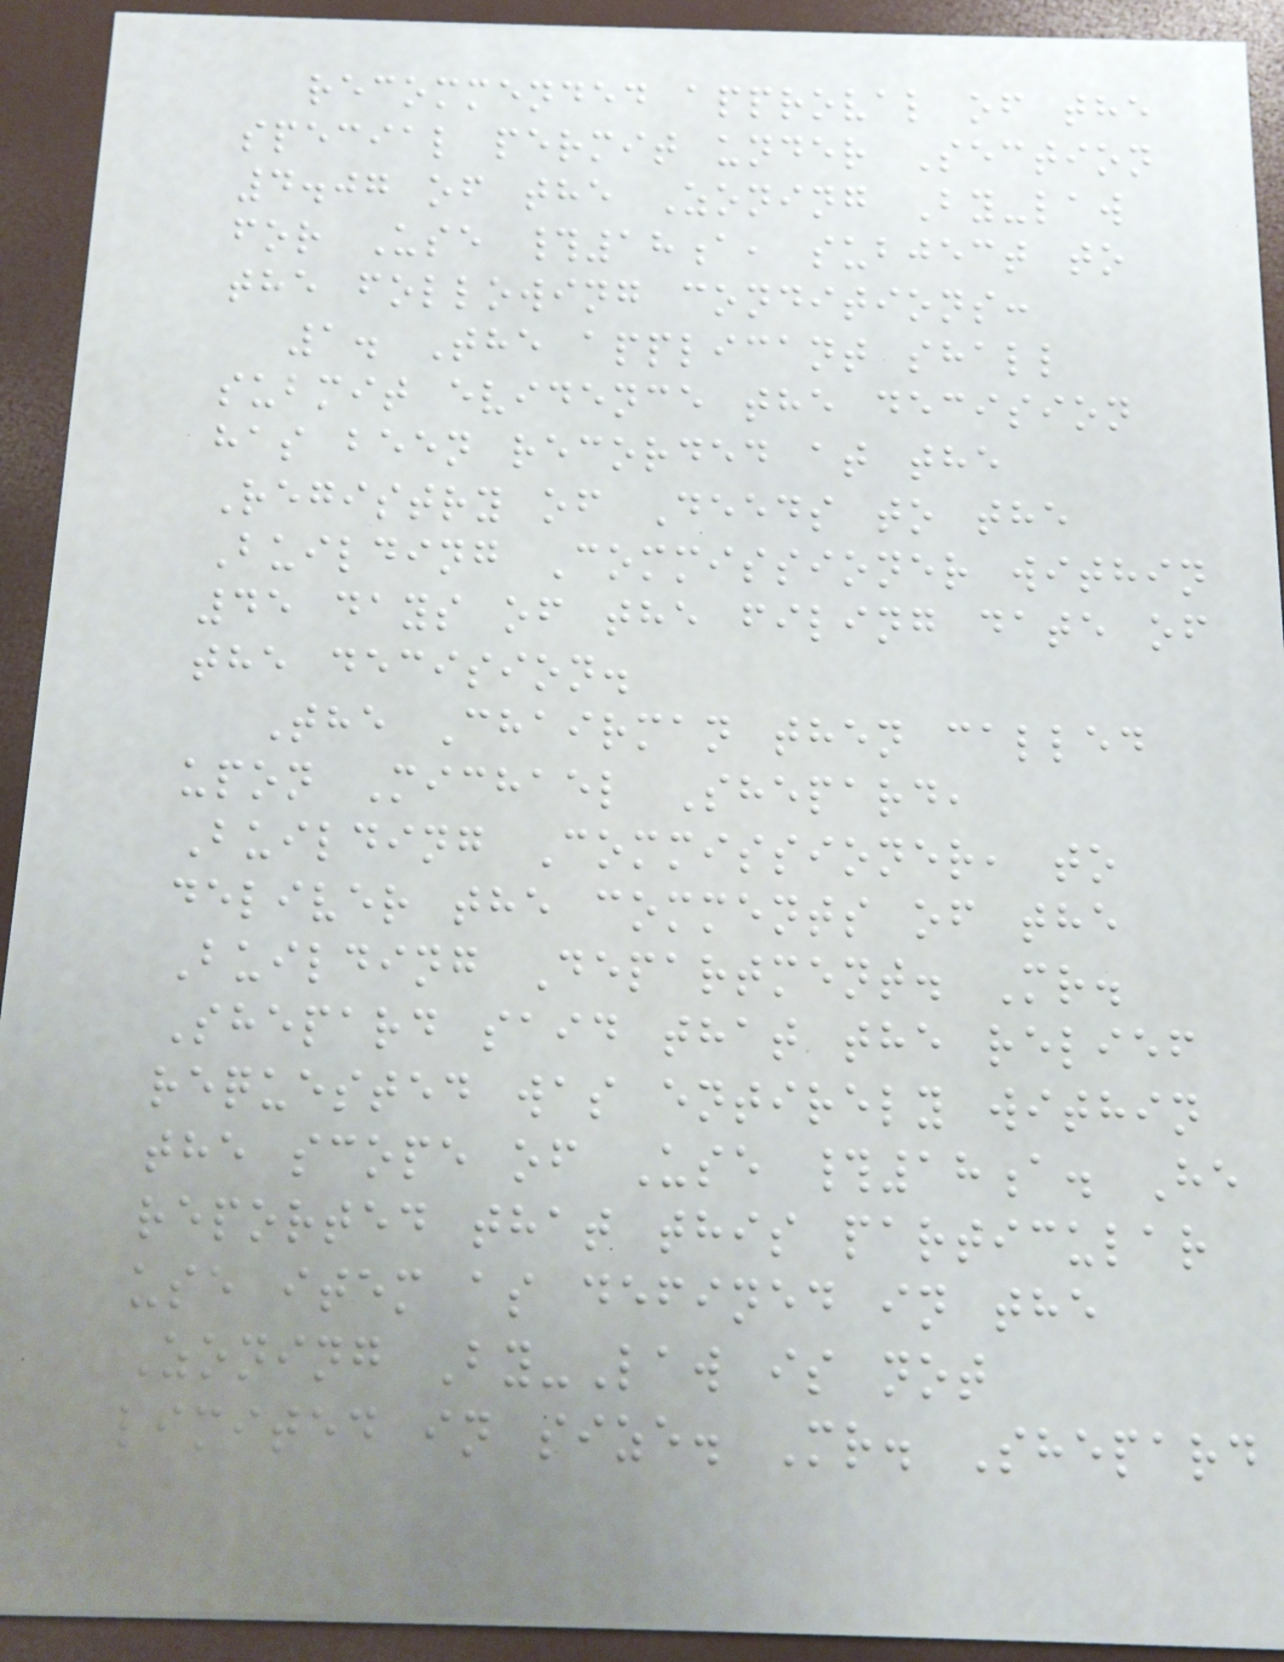recommended approval of the
special permit under Section
4.07 of the Zoning By-law
for Use #18a, subject to
the following conditions:
1. The applicant shall
submit evidence the decision
has been recorded at the
Registry of Deeds to the
Building Commissioner within
45 days of the filing date of
the decision.
The Chairman then called
upon Michael Shepard,
Building Commissioner, to
deliver the comments of the
Building Department. Mr.
Shepard said that the relief
requested was entirely within
the scope of Use #18a. He
reported that this particular
use item as defined in the
Zoning By-Law is not
limited in size. Mr. Shepard
